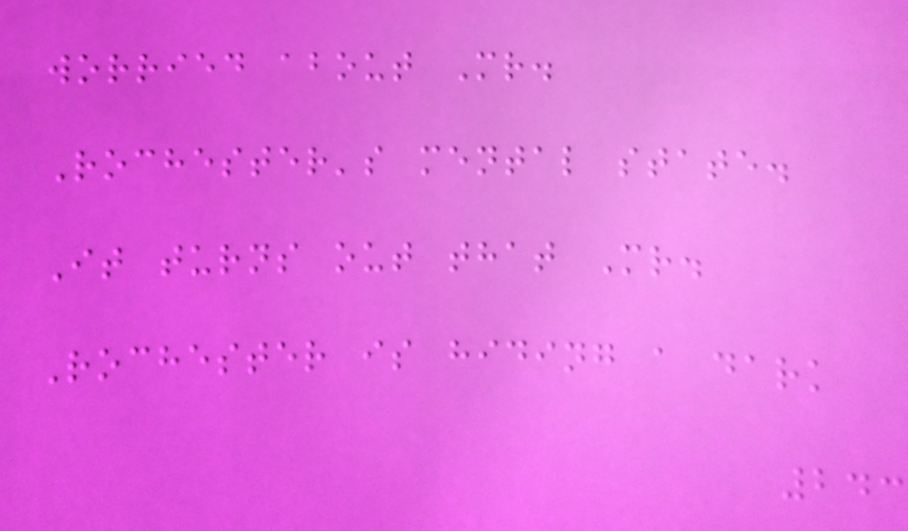worried about Mr.
Rochester's mental state.
It turns out that Mr.
Rochester is hiding a dark
243
